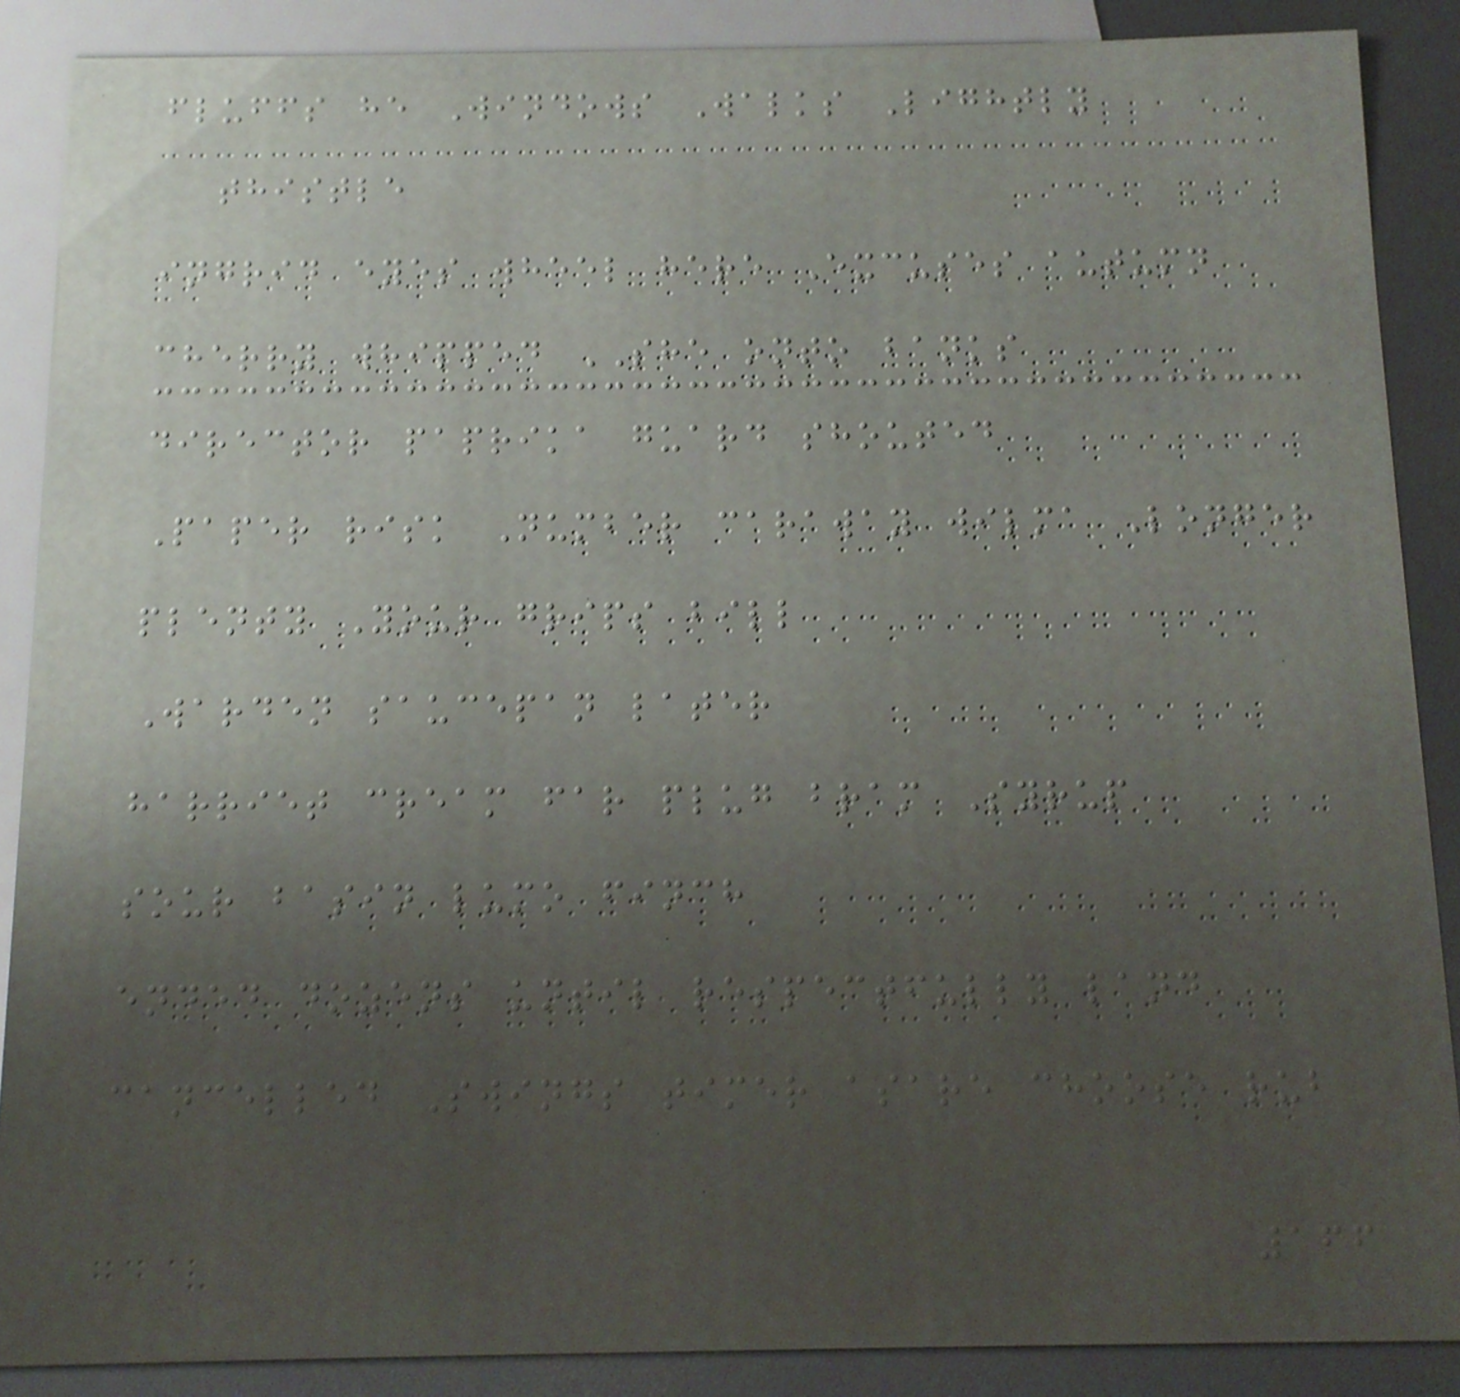fluffs he Windows Walks Lightly
thistle
ingrid eyes wheel here Excuses autumn
cherry whipped SHE onto banks
director paprika guard shouted
Paper risk Number caraway wilma Longer
plenty Your grips bill
Warden saucepan later
harriet cream far plug bram Syrup
sour basin lumo finch
ended dozens until respectfully land
cancelled Swings timer asare choose rub
166
